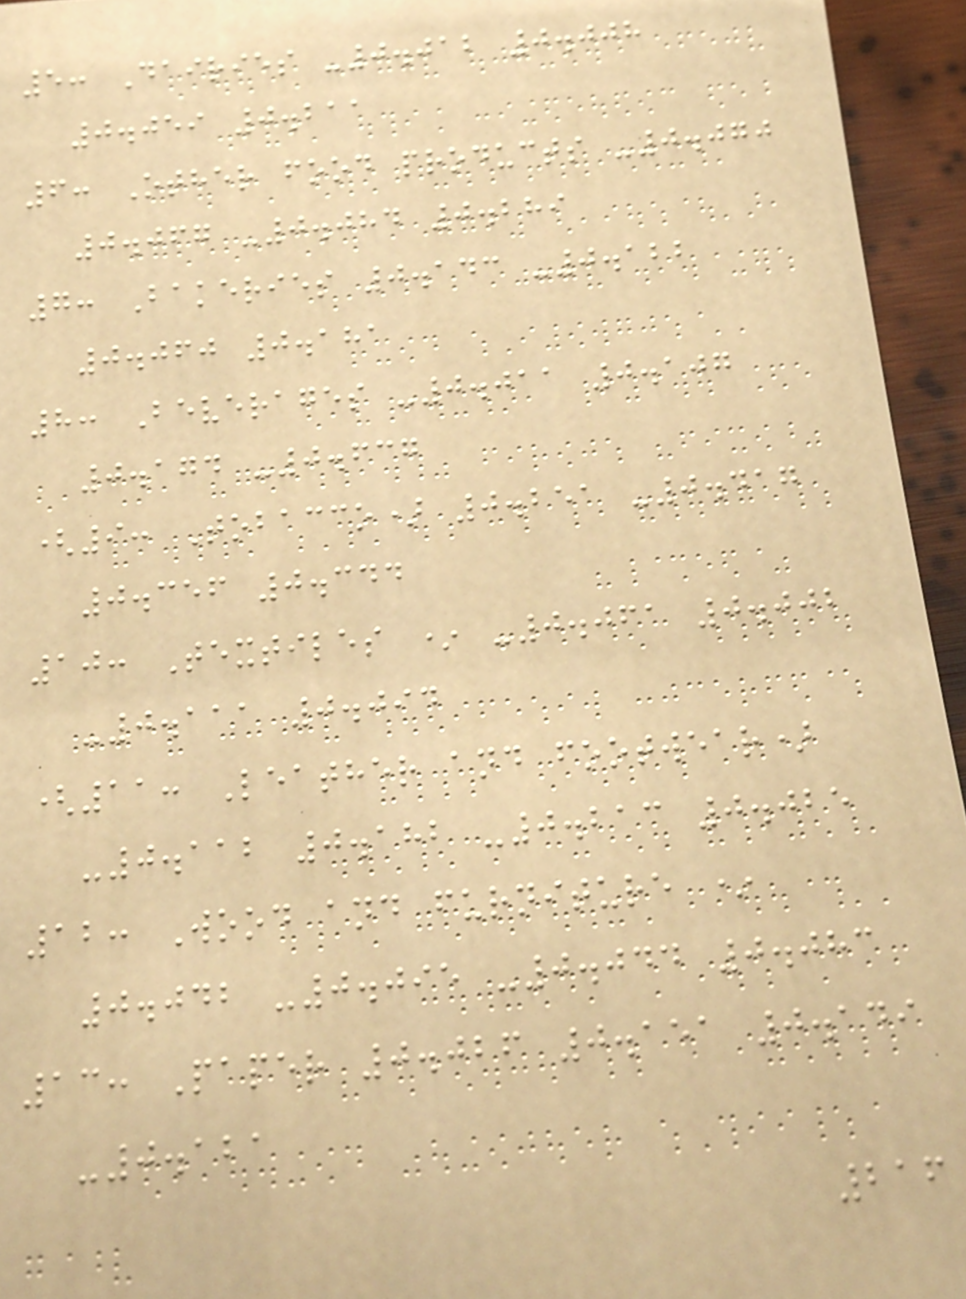5: Dairies -0.012 0.008
0.059 0.211
6: Other food products -0.070
0.067 -0.084 0.289
7: Bakeries 0.143 -0.122
0.060 0.181
8: Beverages -0.011 0.107
0.174 -0.637
(9: Tobacco) 0.251 -0.417
0.356 0.344
10: Textiles * -0.061 0.002
-0.111 0.094
(11: Leather and footwear)
-0.112 0.182 -0.213 0.025
12: Wood and furniture *
0.042 -0.095 -0.044 0.083
13: Paper 0.026 0.151 0.149
-0.121
216
